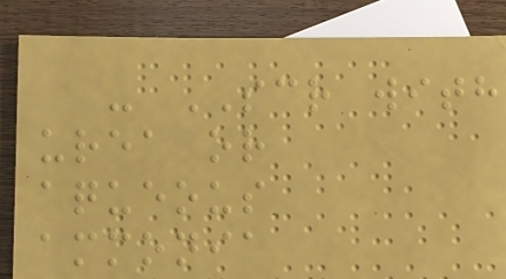- SCR with
urea or
aqueous
ammonia
